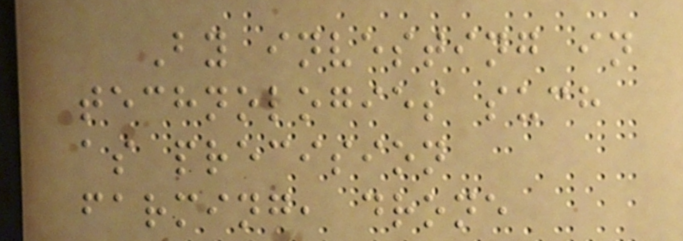By investing in
technologies such
as precision
farming, drone
